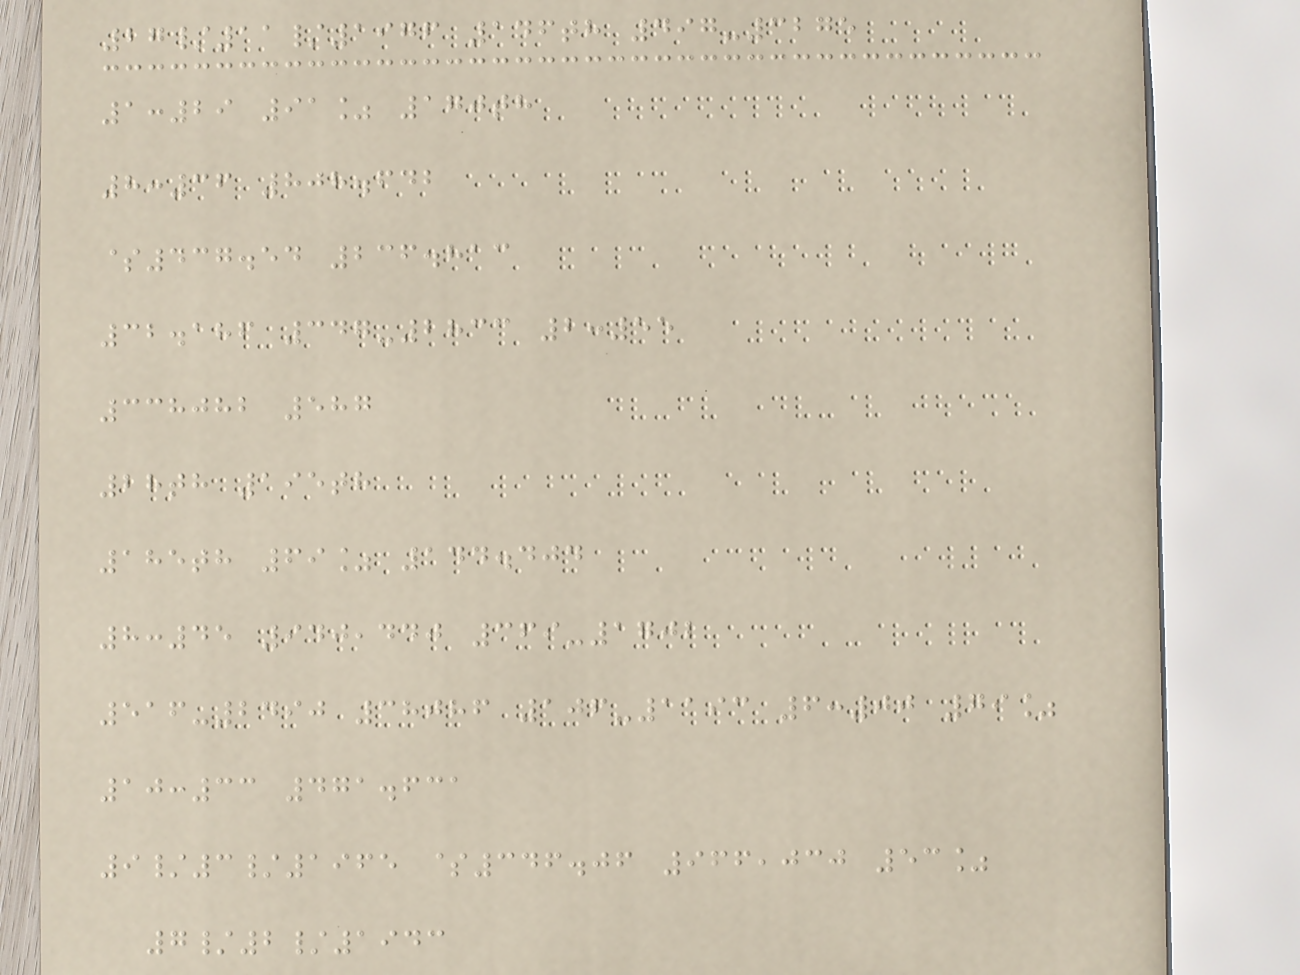27/11/1976 146th 497-3275
1:29 91% 170th
8:36 808.642
$437.54 236.813
32.186 347-2833 2:55
338082 587
28th 195th
185th 69% 144.404
8:45 940,440 369-1702
516-2490 38086 106-1193 6:00 79%
10:33 471.631
9/3/1965 $346.06 966,030 53%
7/2/1943
